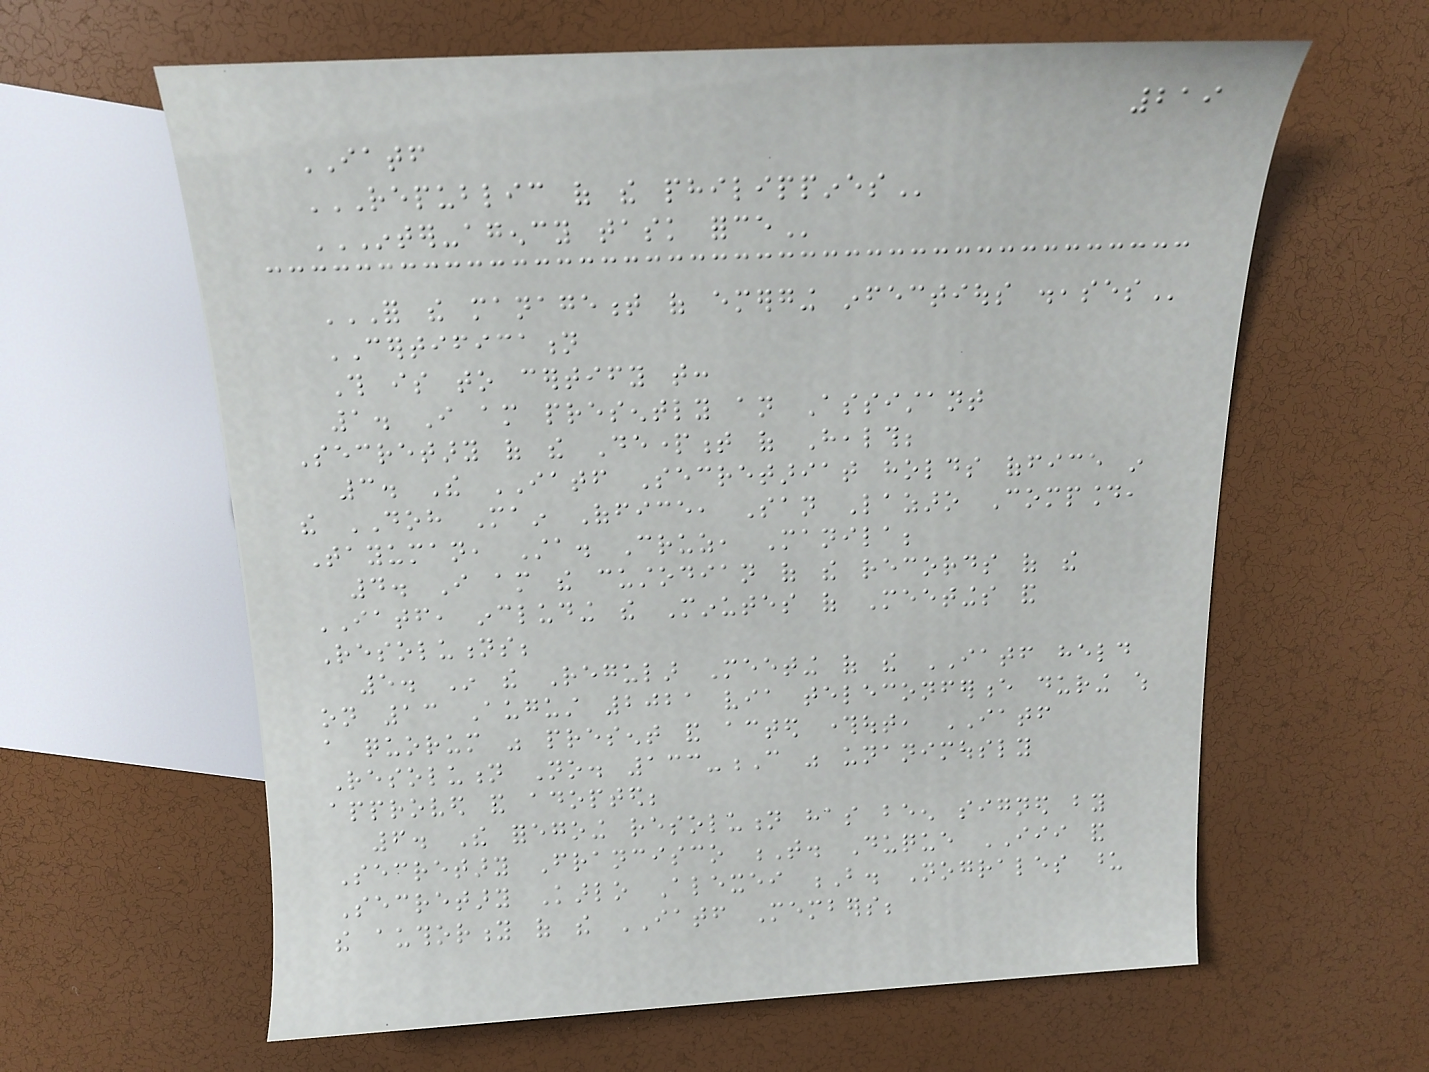219
IATF
REPUBLIC OF THE PHILIPPINES
INTER-AGENCY TASK FORCE
FOR THE MANAGEMENT OF EMERGING INFECTIOUS DISEASES
CERTIFICATION
This is to certify that:
1. I am presently an Assistant
Secretary of the Department of Health;
3. The IATF Secretariat holds office in
the DOH Main Office, San Lazaro Compound,
Tayuman, Sta. Cruz, Manila;
4. I am the custodian of the records of the
IATF, including the Minutes of Meetings and
Resolutions;
5. In the Regular Meeting of the IATF held
on 13 August 2021 via teleconference during which
a quorum was present and acted throughout, IATF
Resolution No. 133-C was unanimously
approved and adopted;
6. The foregoing resolution has been signed by
Secretary Francisco T. Duque III and
Secretary Karlo Alexei B. Nograles upon
the authority of the IATF Members;
